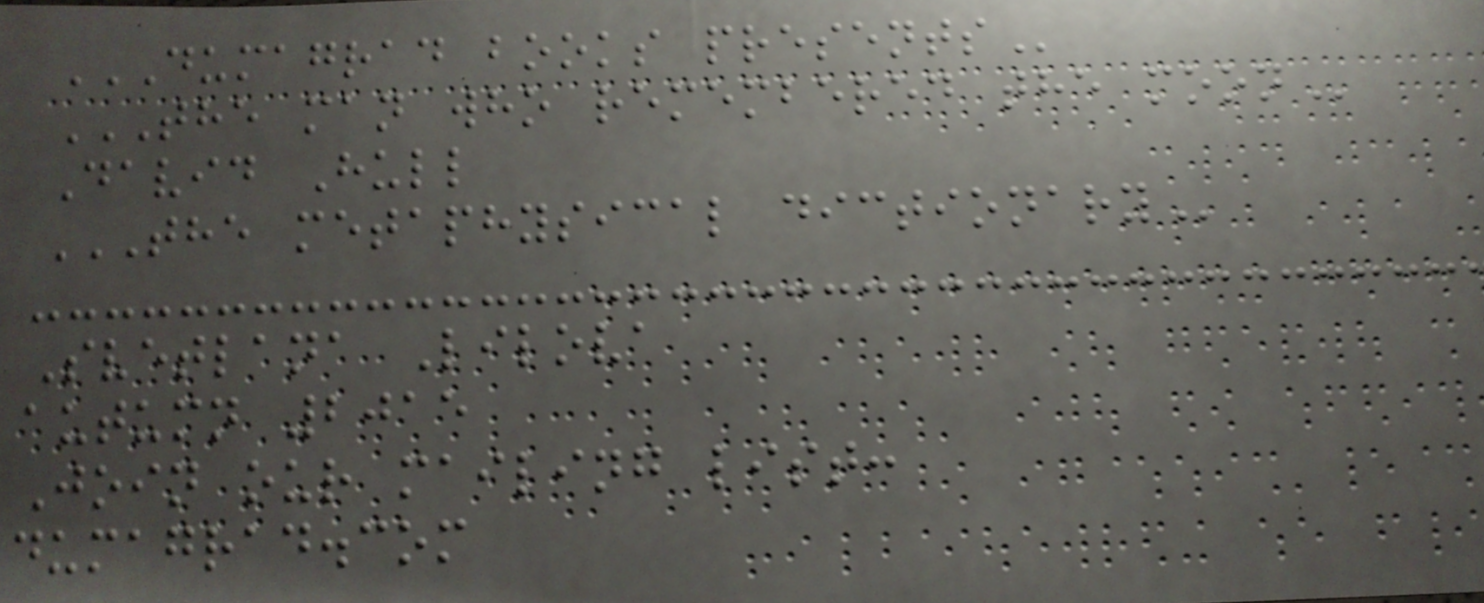DUMAGRAD BOOKS PRESENTS
THE MAN WHO REMEMBERED THE MOON
David Hull
THE METAPHYSICAL DICTIONARY
Svetlana Lilova
autumn 2015
Join our mailing list:
dumagrad.com
